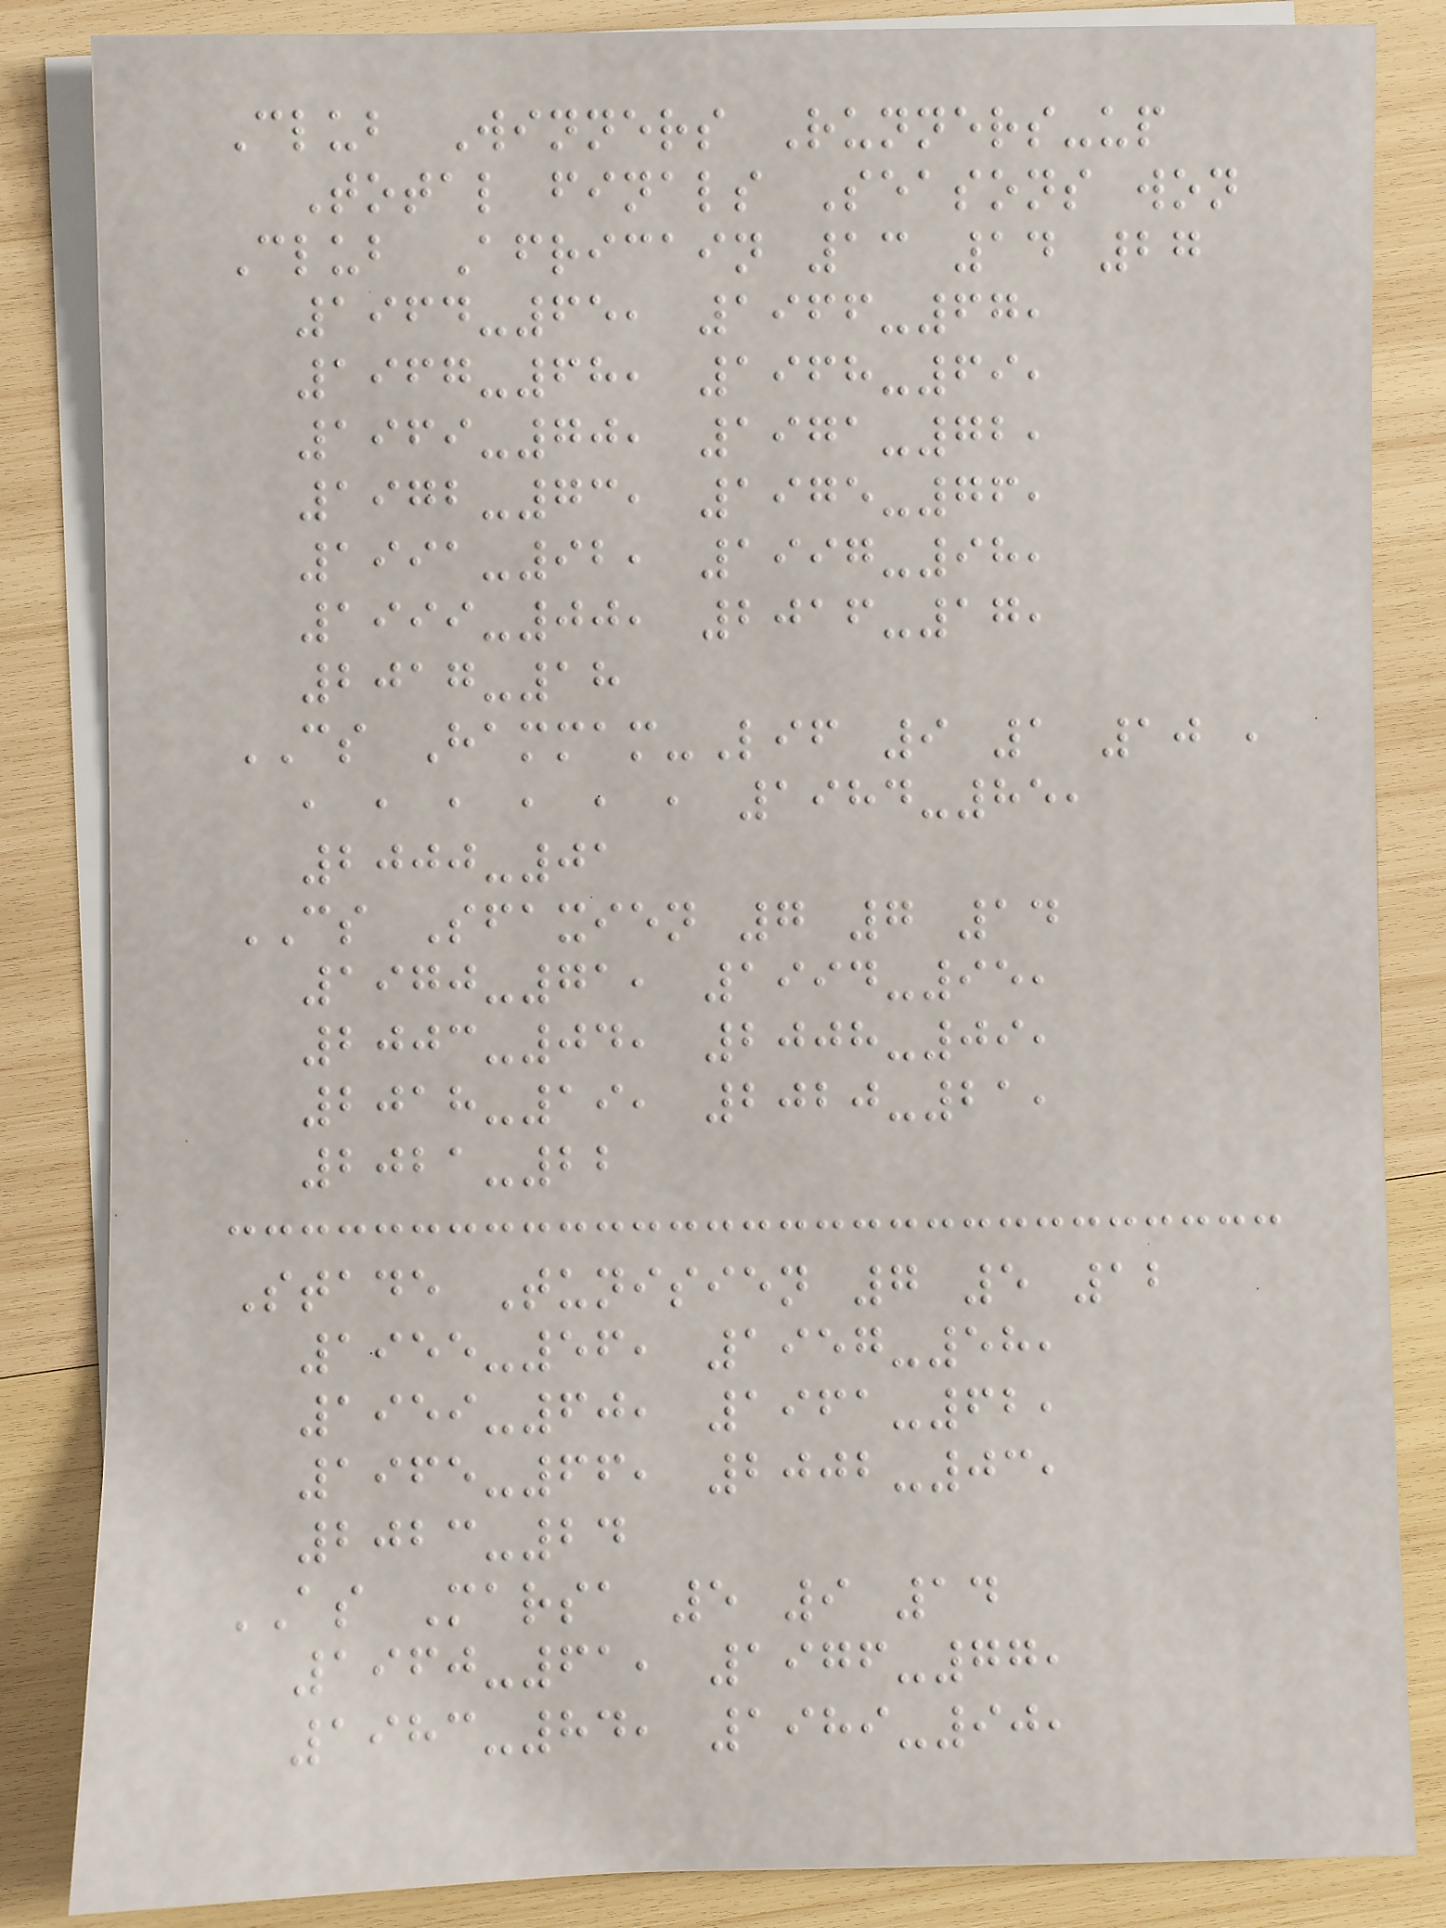Club Winners Runners-up
Total finals Seasons won
Club Africain 13 14 27
1964-65, 1966-67,
1967-68, 1968-69,
1969-70, 1971-72,
1972-73, 1975-76,
1991-92, 1997-98,
1999-00, 2016-17,
2017-18
CS Hammam-Lif 9 1 10 ,
, , , , , , 1984-85,
2000-01
CS Sfaxien 7 7 14
1970-71, 1994-95,
2003-04, 2008-09,
2018-19, 2020-21,
2021-22
Stade Tunisien 7 5 12
1955-56, 1957-58,
1959-60, 1961-62,
1965-66, 2002-03,
2023-24
AS Marsa 5 9 14
1960-61, 1976-77,
1983-84, 1989-90,
